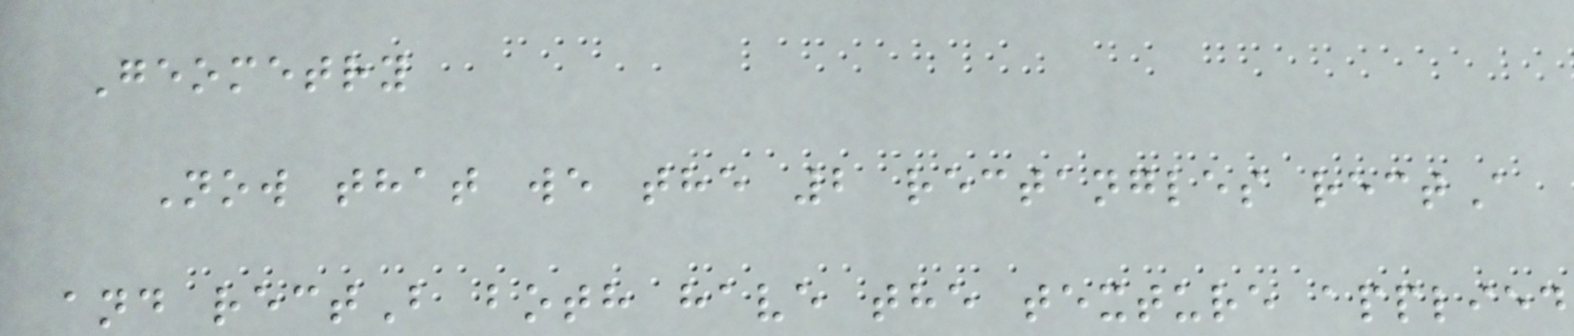Geometry
Now that we the 2 rectangles rectA
and rectB both have the texture applied
